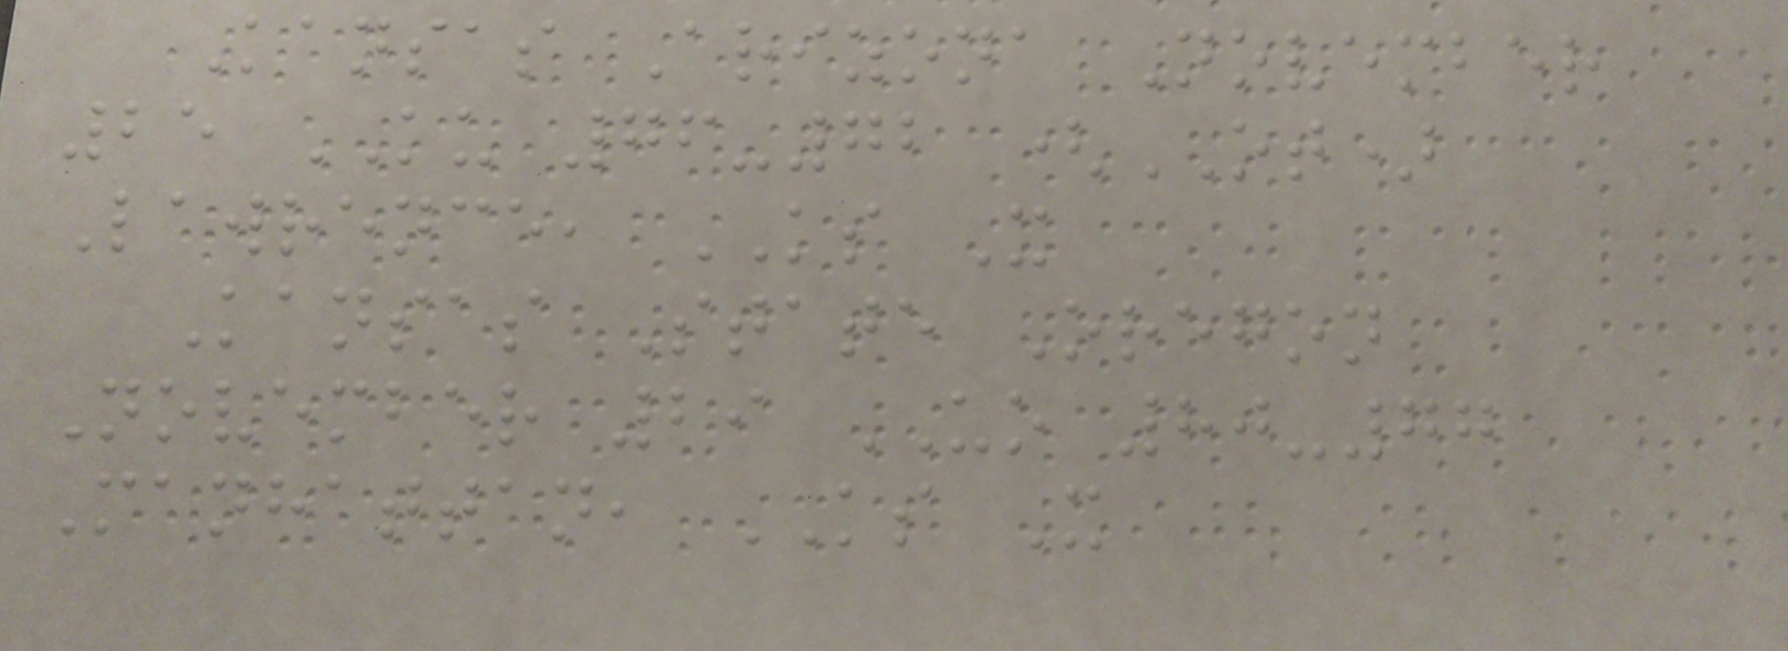Kansas Arizona November
25 KU 76-72 (OT)
Lawrence, KS X
Kansas State Oregon
November 29 UO 80-77
Manhattan, KS X
